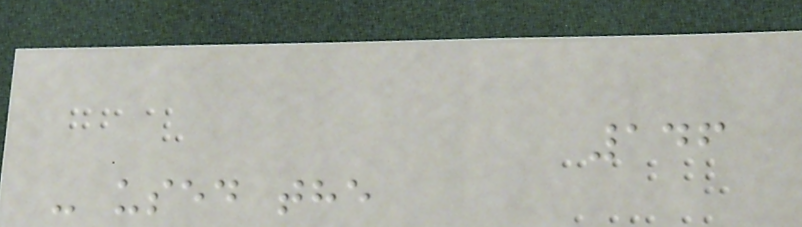146
- used the
